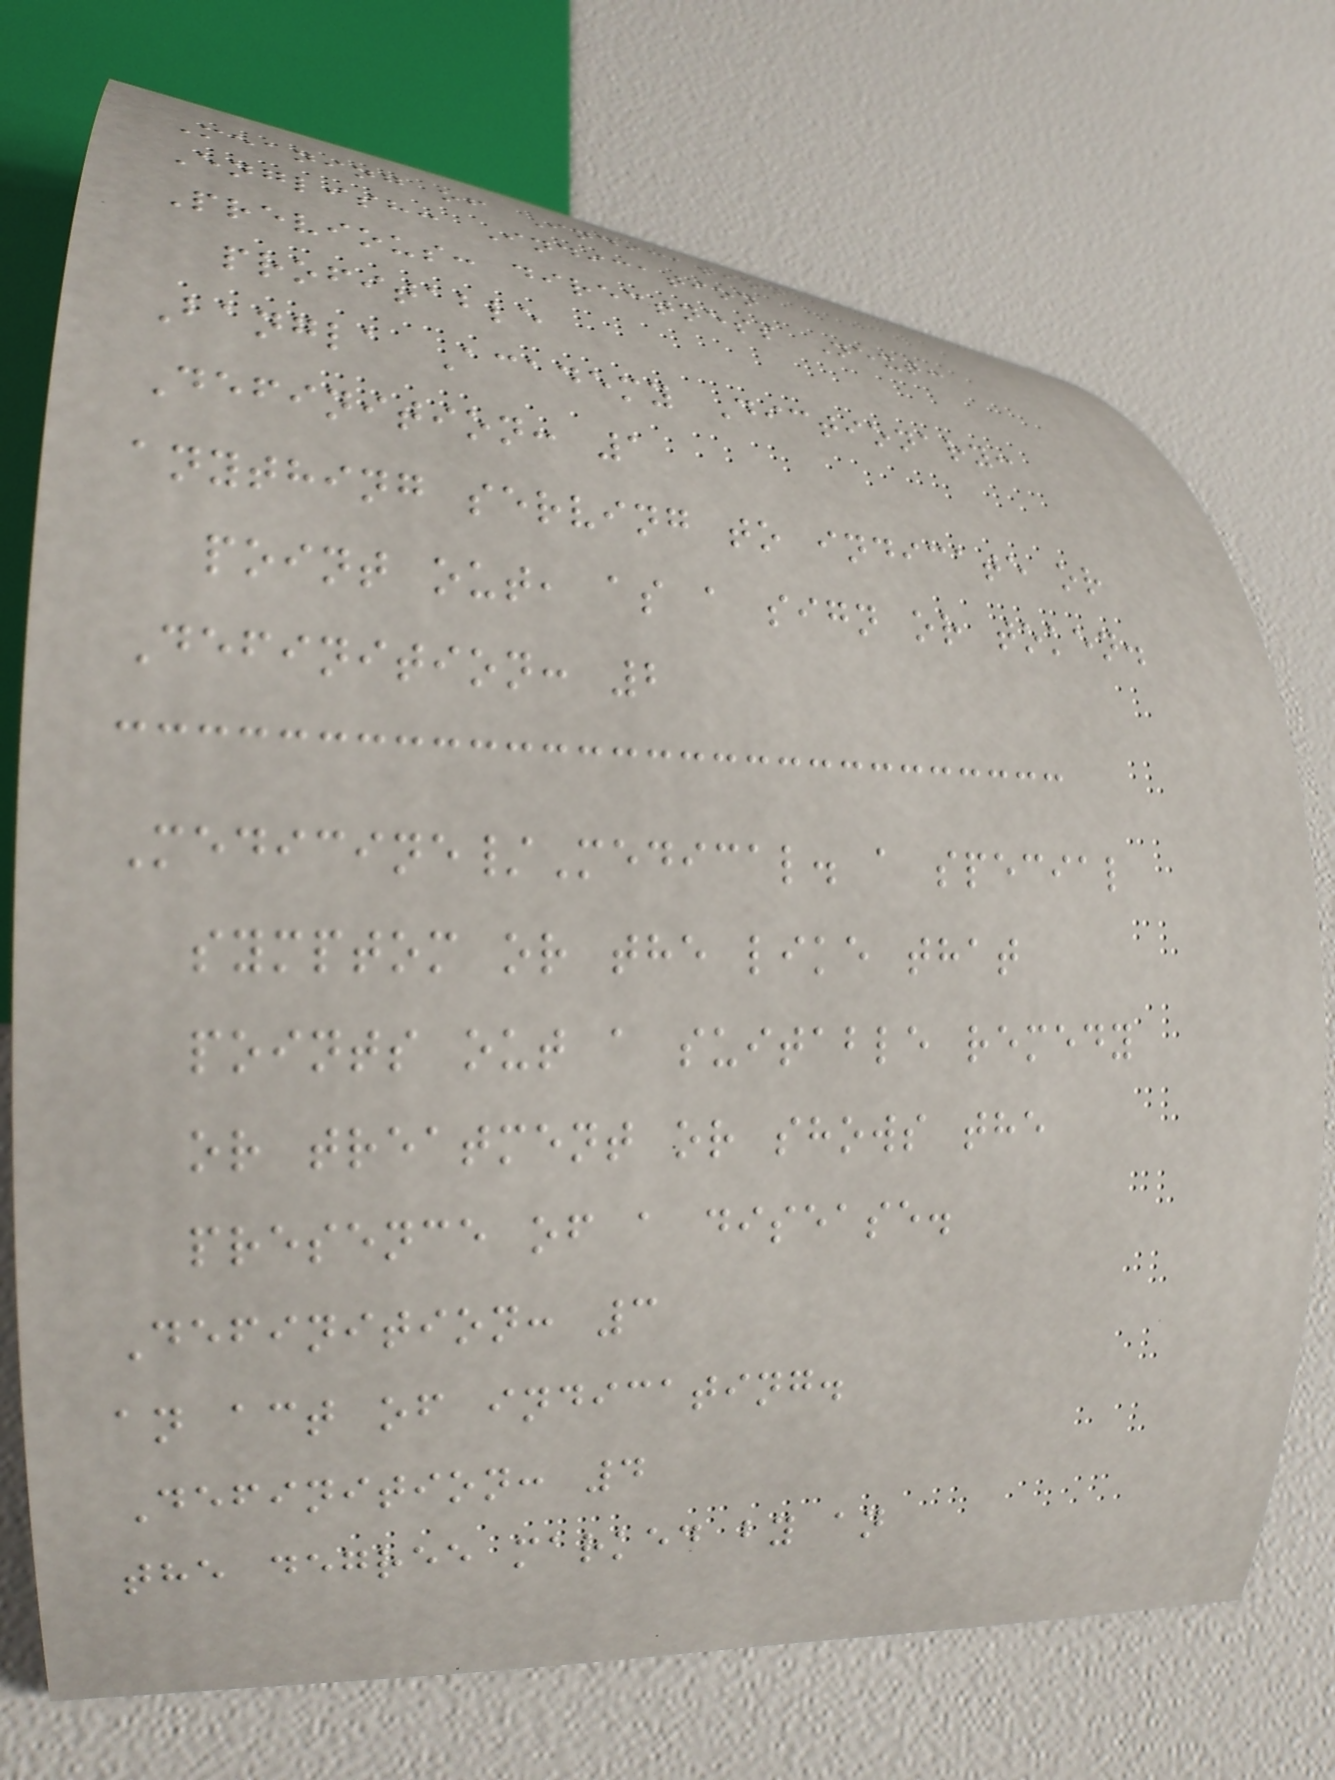Meaning of Indication
English: Indication
Previous: directness Next:
profitable
Bangla Academy Dictionary:
Definition: 1
anything serving to indicate or
point out, as a sign or token.
Definition: 2
Medicine/Medical. a special
symptom or the like that
points out a suitable remedy
or treatment or shows the
presence of a disease.
Definition: 3
an act of indicating.
Definition: 4
the degree marked by an
